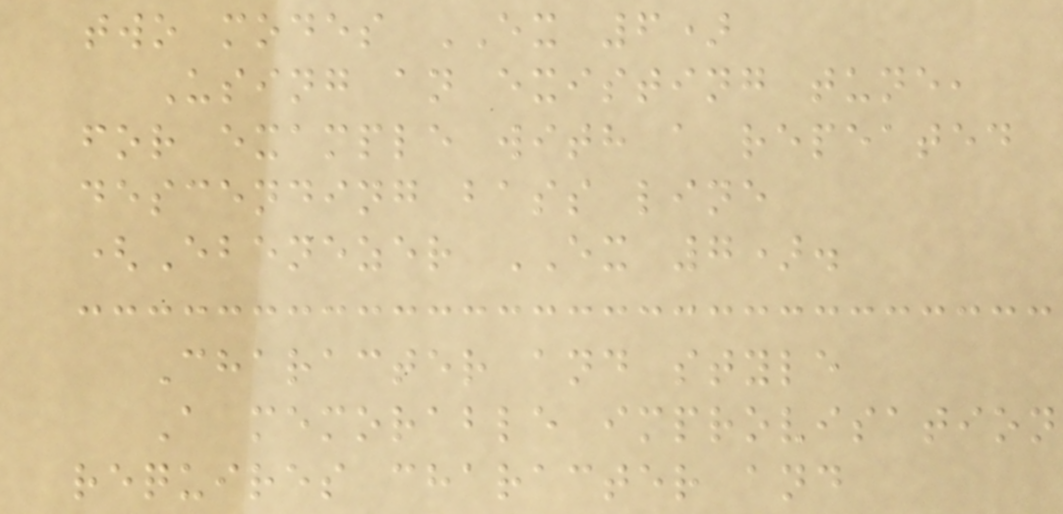two modes EX 6)
Using an existing tune,
for example with a repeated
descending bass line
(Ebenezer EX 7).
Character and style
A memorable improvisation
requires character and
